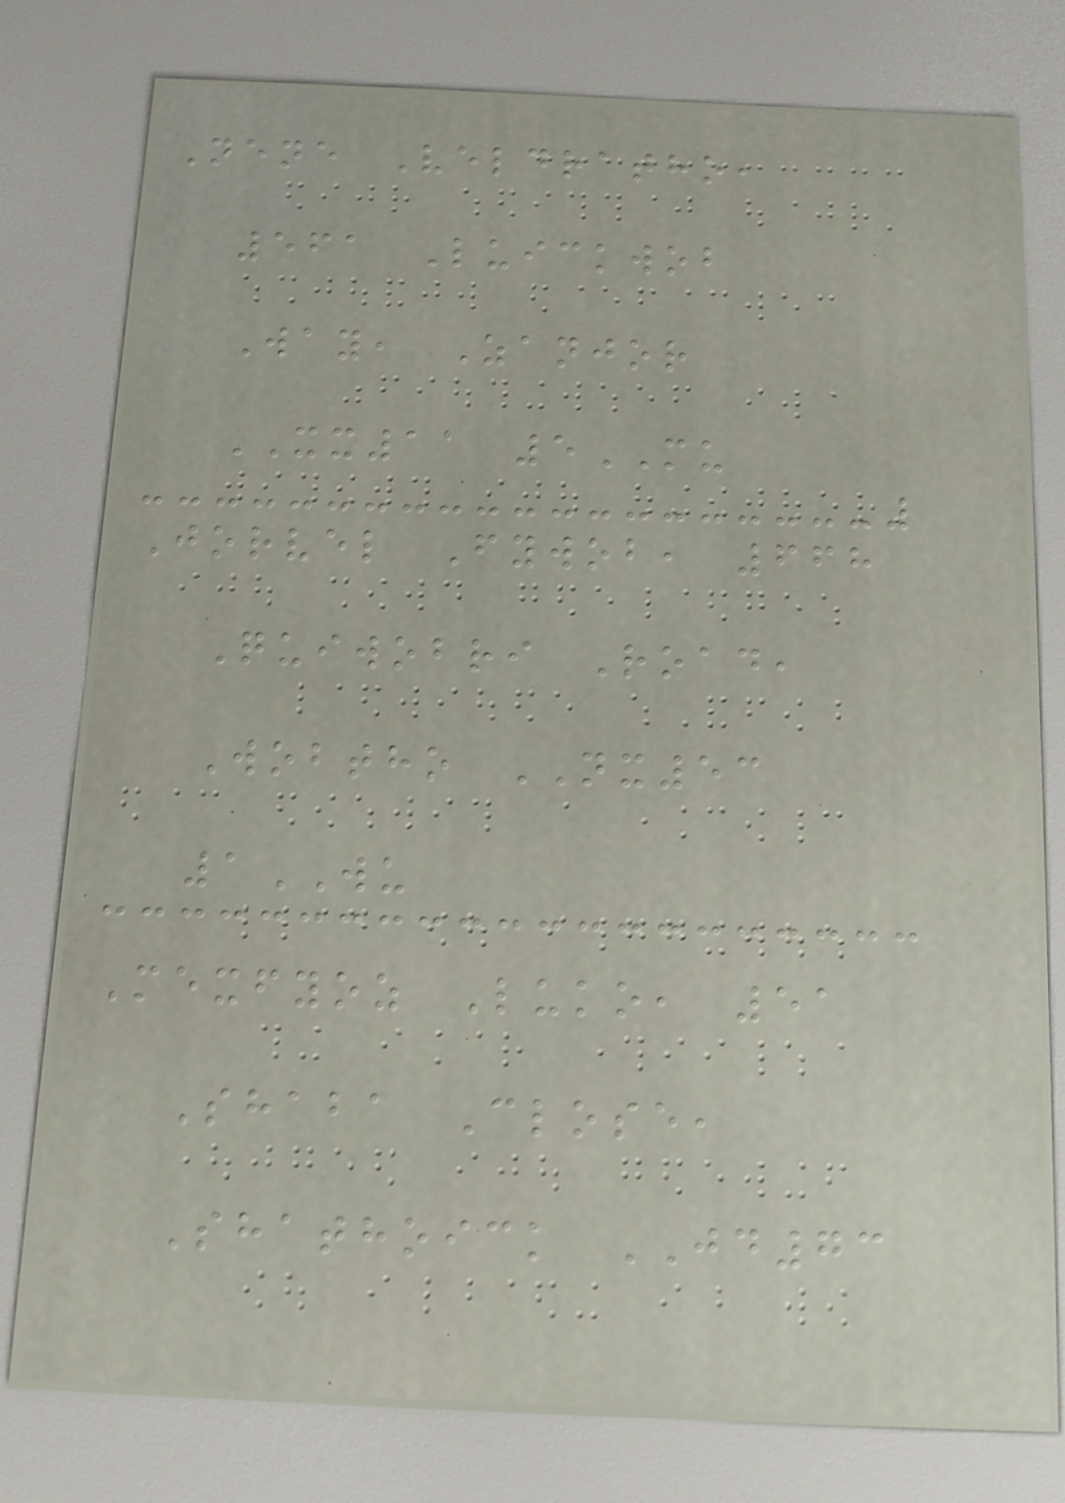Nene Veldratho,
561 Luickwob
Way, Zanjor
XX11 5MU
Jorvel Fywob, 668
Quiwobri Road,
Wobtho NX53
1WU
Mexfyoz Luko, 51
Shaba Close,
Shathoick JD73
